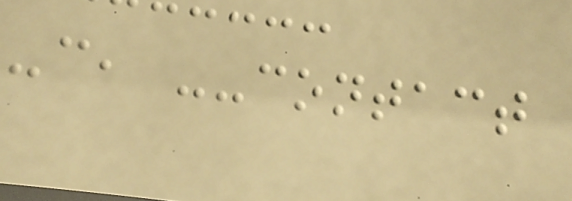-c, --contact
